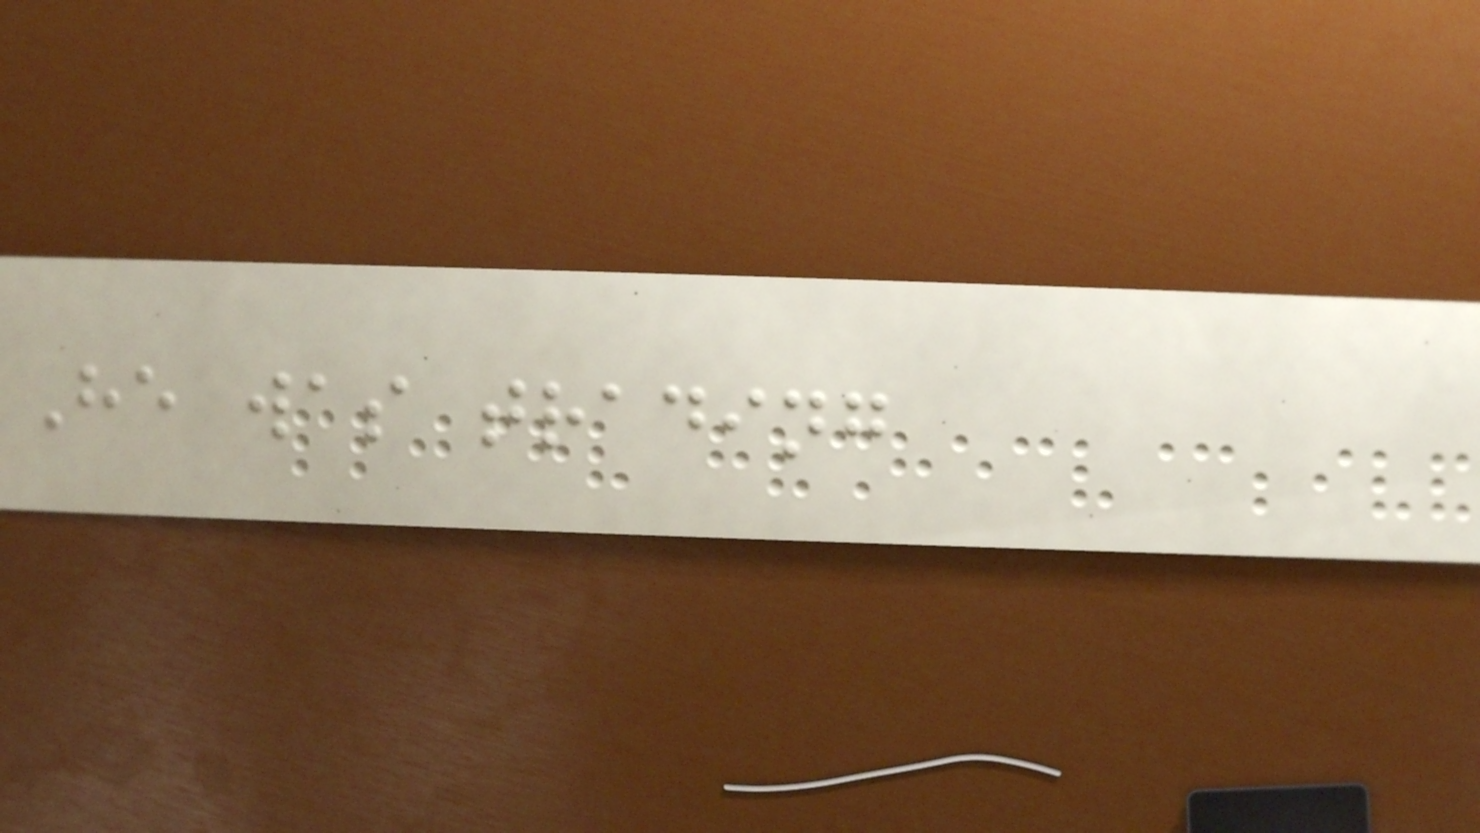He was trading
